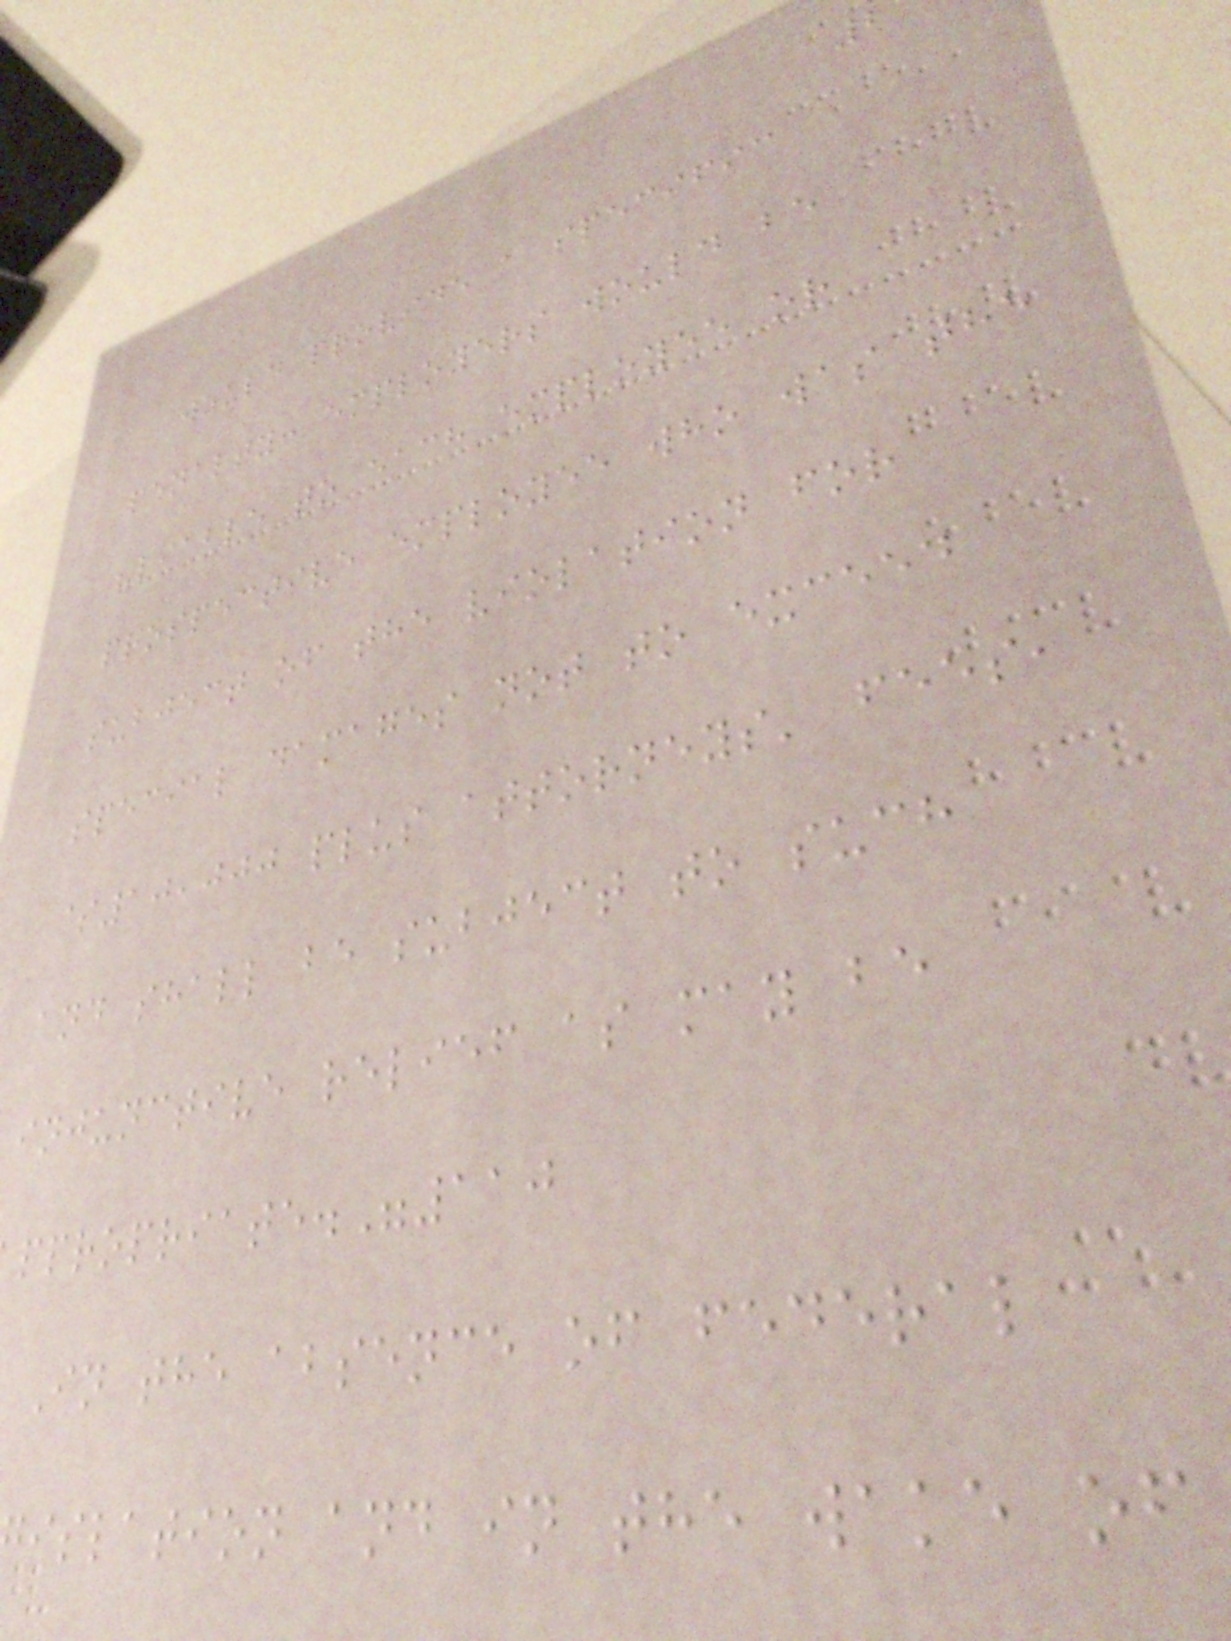would provide a specific
penalty: employers would be
"liable to each employee or
prospective employee who was the
subject of the violation for
special damages not to exceed
$10,000 plus attorneys' fees,
and shall be subject to such
injunctive relief as may be
ppropriate."110
In the absence of federal
islation and in the wake of
